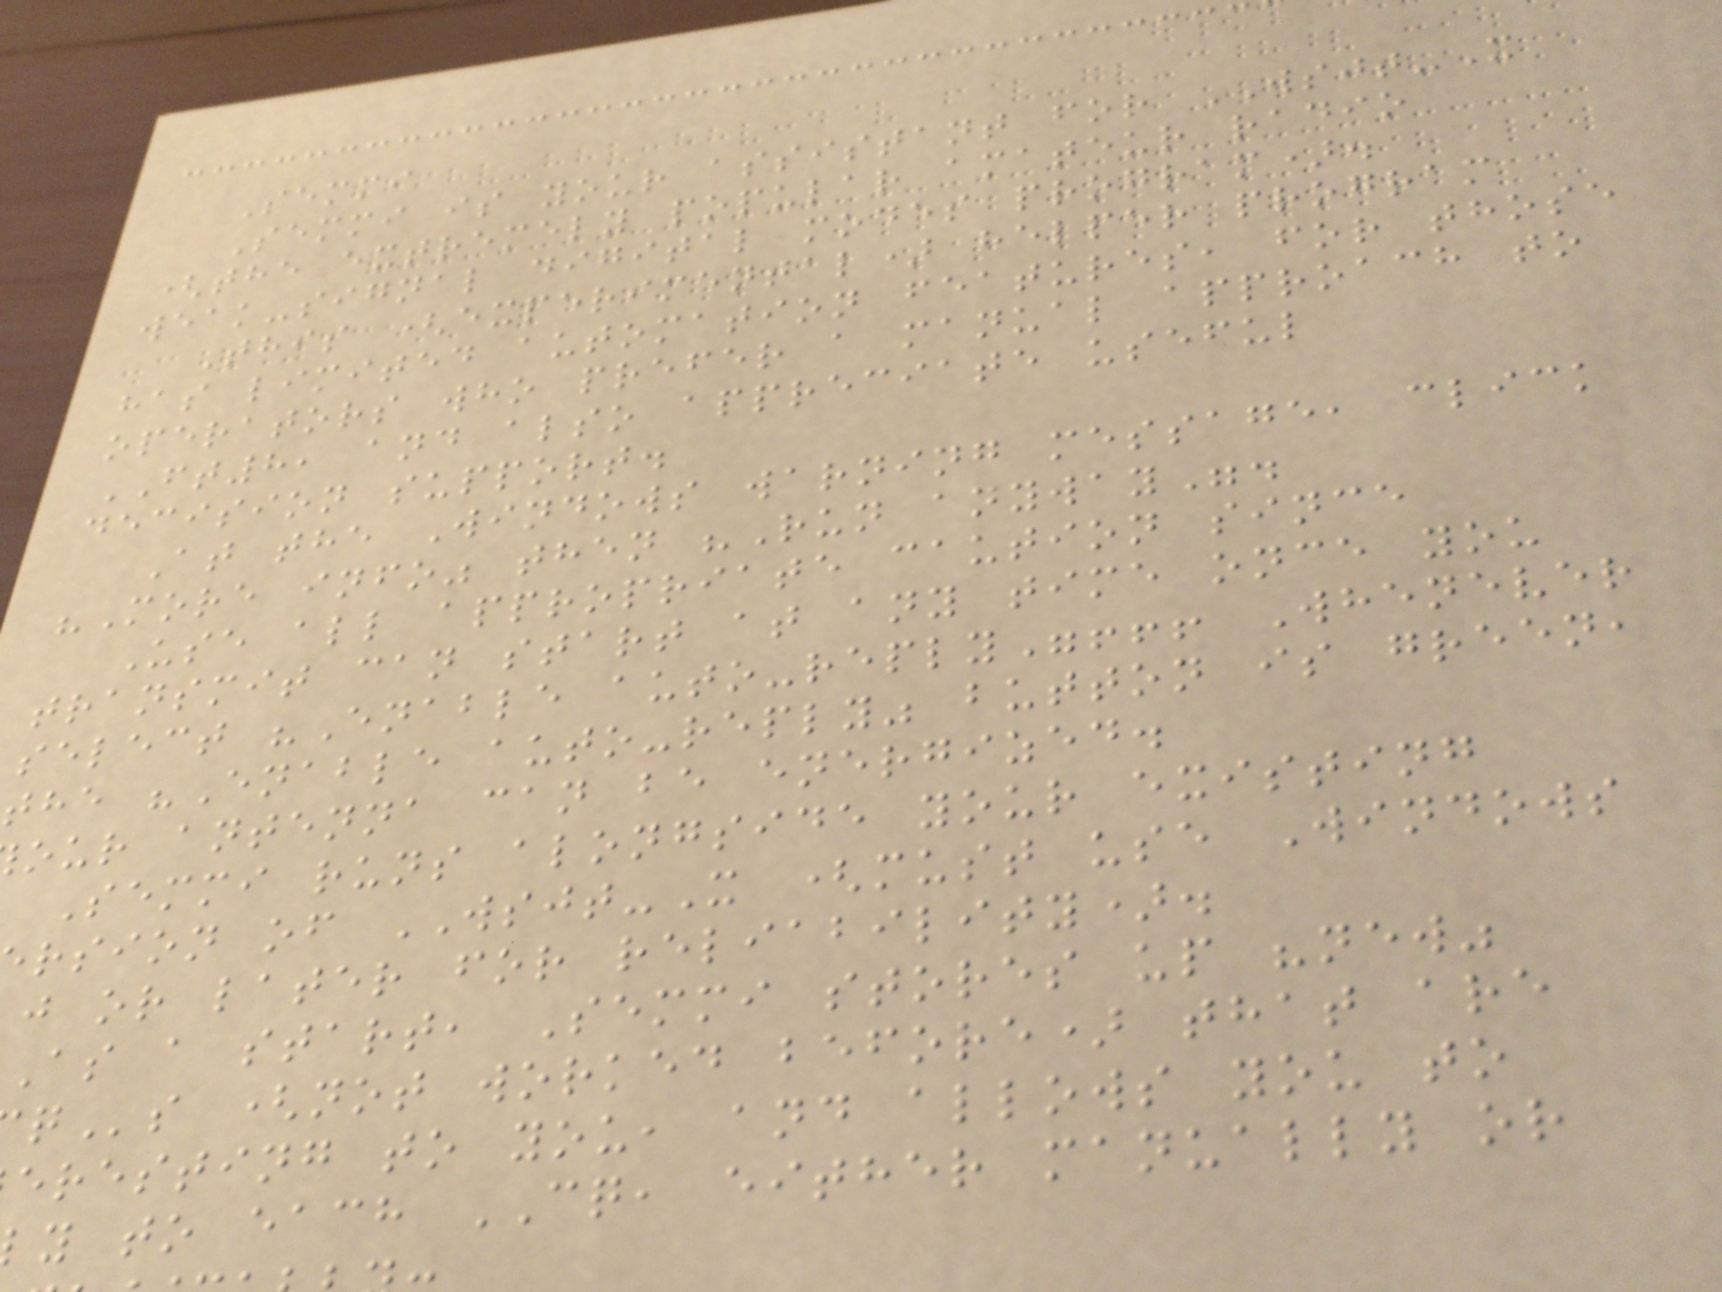Semmi
Semmi is your assistant for WSJT-X
(the extremely popular amateur radio
weak-signal digital modes program).
This (experimental) helper program
has limited automation features, for those
operators who prefer a manual approach to
FT8, and also appreciate useful
decision support.
At the Windows warning message, click
"More info" then "Run anyway".
Use all appropriate caution since
transmit can start at any time once you
select "Enable auto-reply"!!! Whenever
the "Enable auto-reply" button is green,
our antenna can be energized.
Semmi runs alongside your existing
rsion of WSJT-X (must use Windows
j or later for reliability).
As a start, Semmi stores up "new"
s (not worked before) that are
eresting to you, and allows you to
y to each CQ, either manually or
